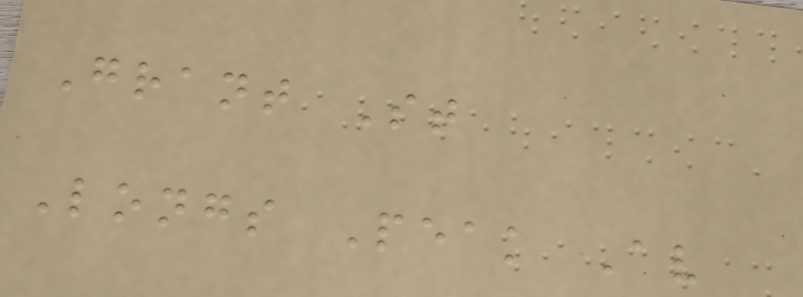Grant St
Longs Peak Av
